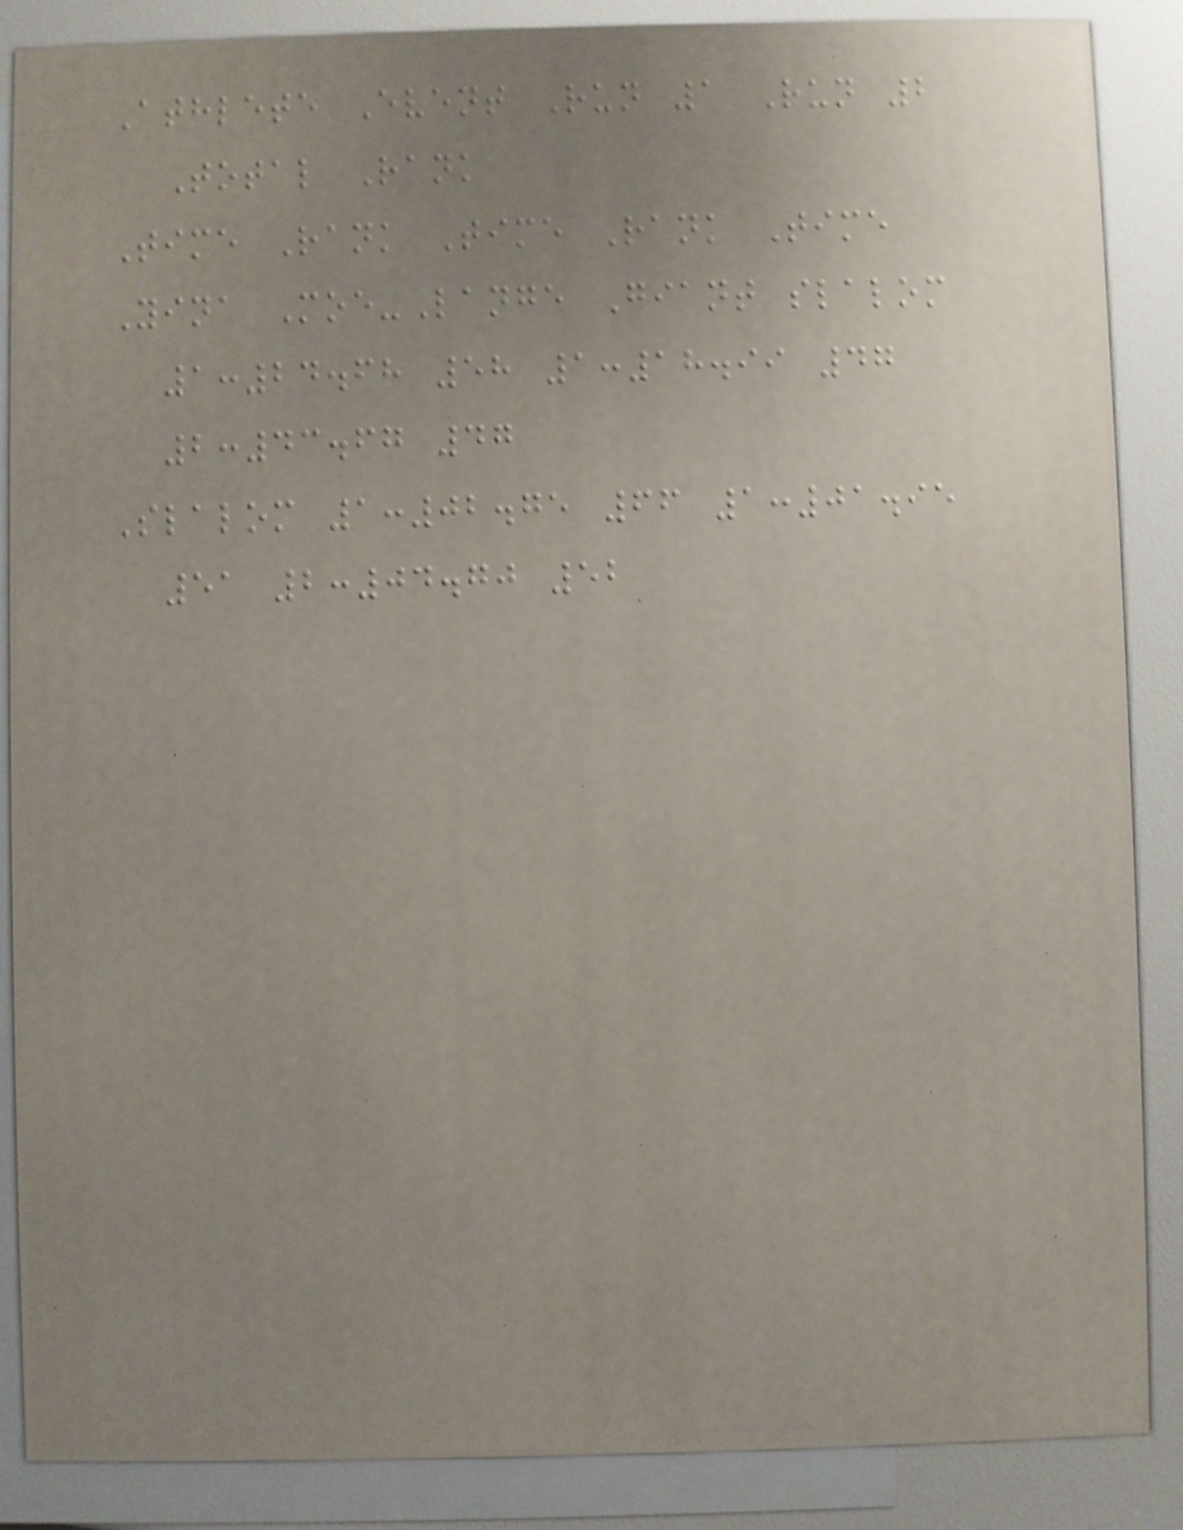Athlete Event Run 1 Run 2
Total Rank
Time Rank Time Rank Time
Yina Moe-Lange Giant slalom
1:24.68 58 1:18.99 47
2:43.67 47
Slalom 1:02.75 66 1:01.95
51 2:04.70 52
